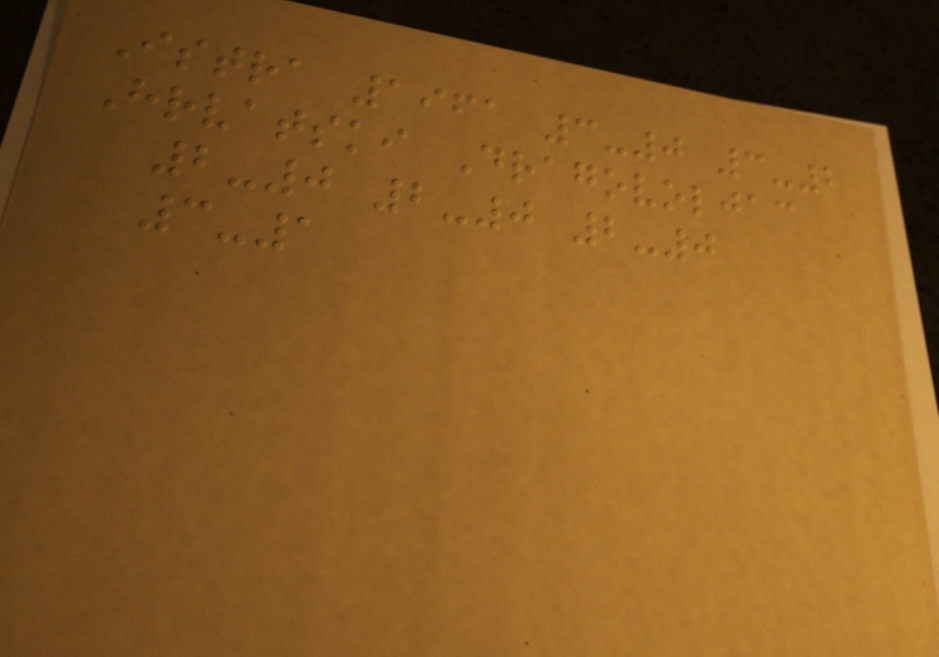Istra 1961 3-0 3-2
Hrvatski Dragovoljac
2-0 2-0 2-0
3-1
